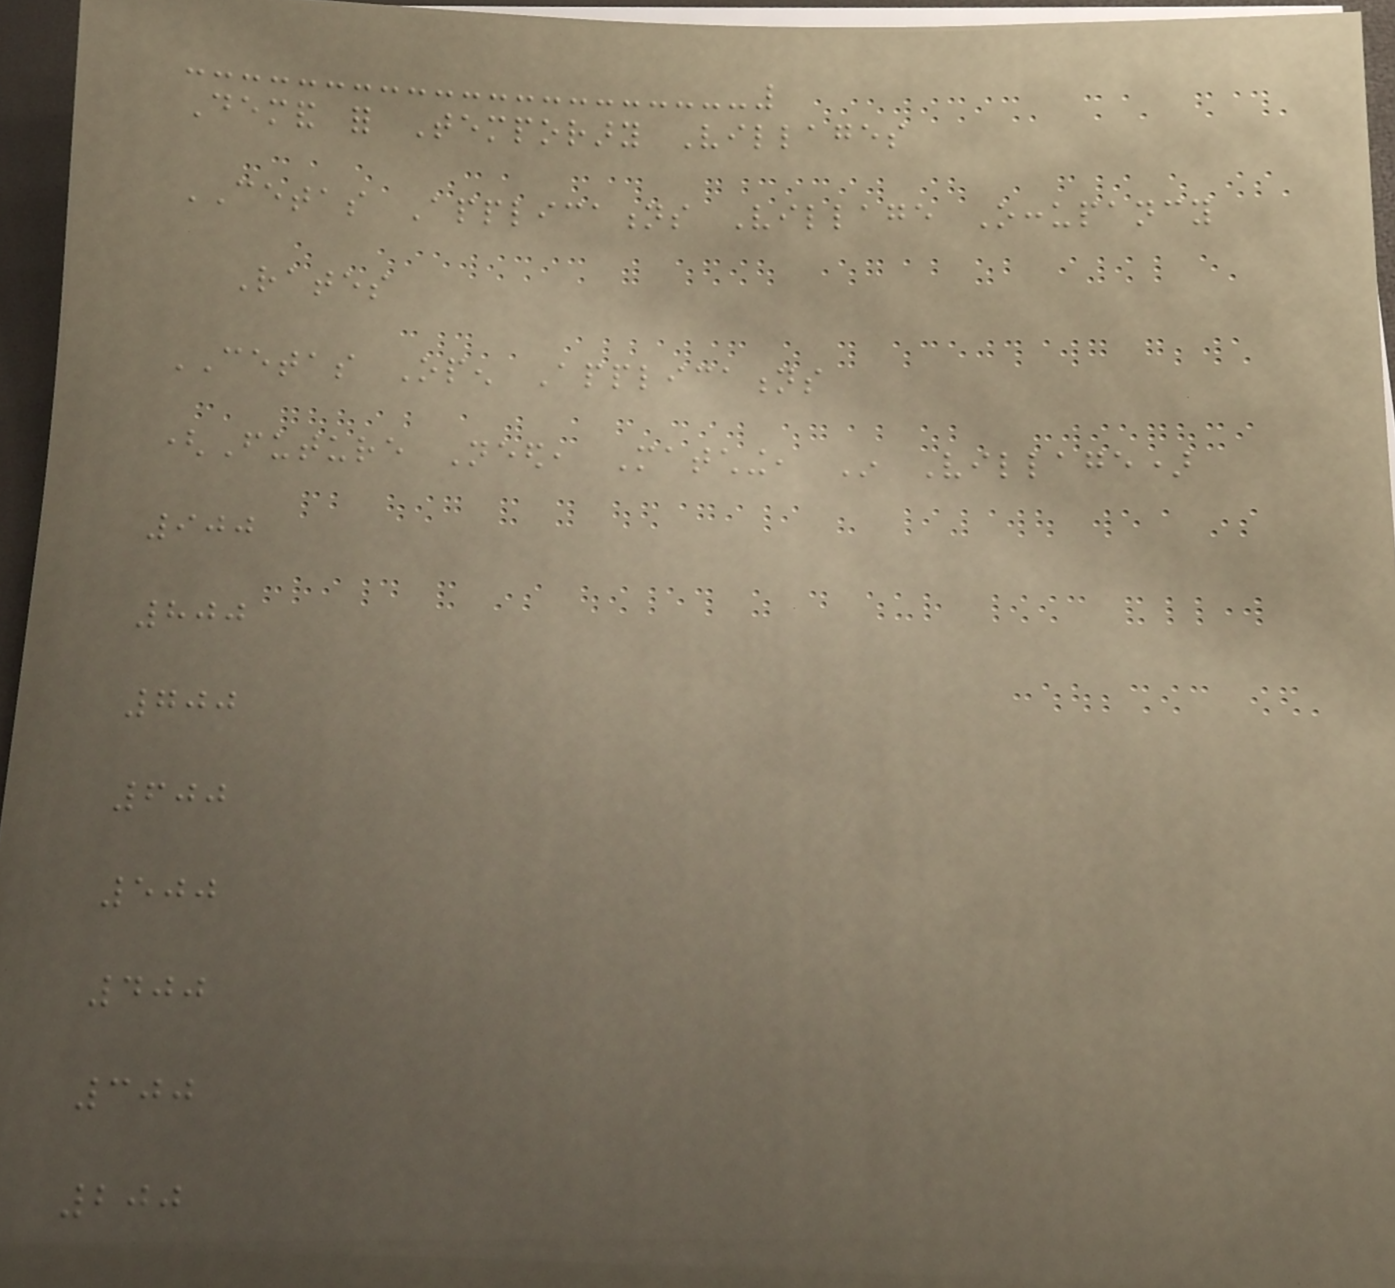Demand for Temporary Villages
CETAS Applications Village Occupancy
Rates
CETAS Open Applications
(Future Need, Matching, In Village)
900
800
700
600
500
400
300
200
